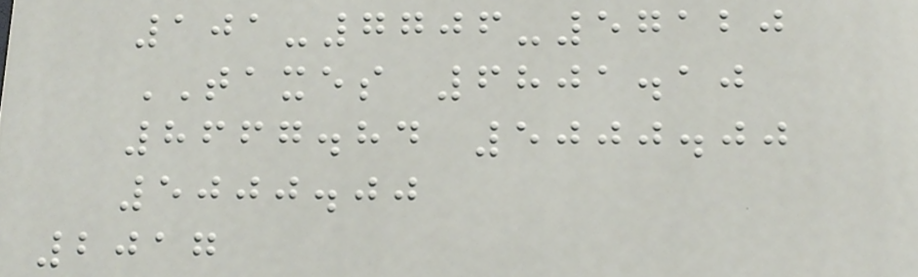101-7706-57120
TAXES 6801.10
8667.84 5000.00
5000.00
2017
